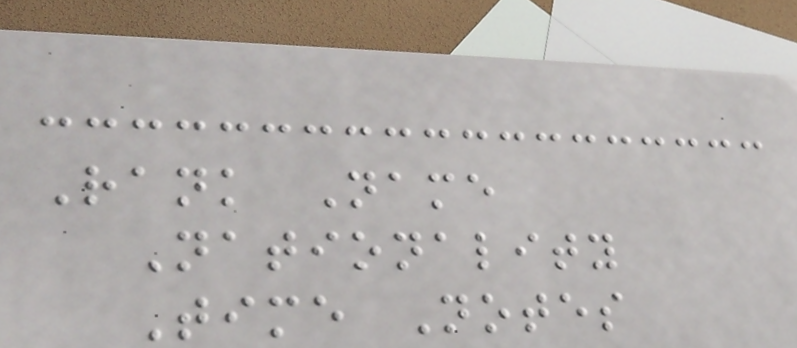Rank Name
Nationality
Time Notes
